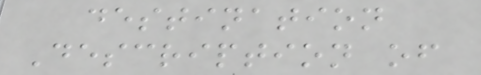destination
Description of
